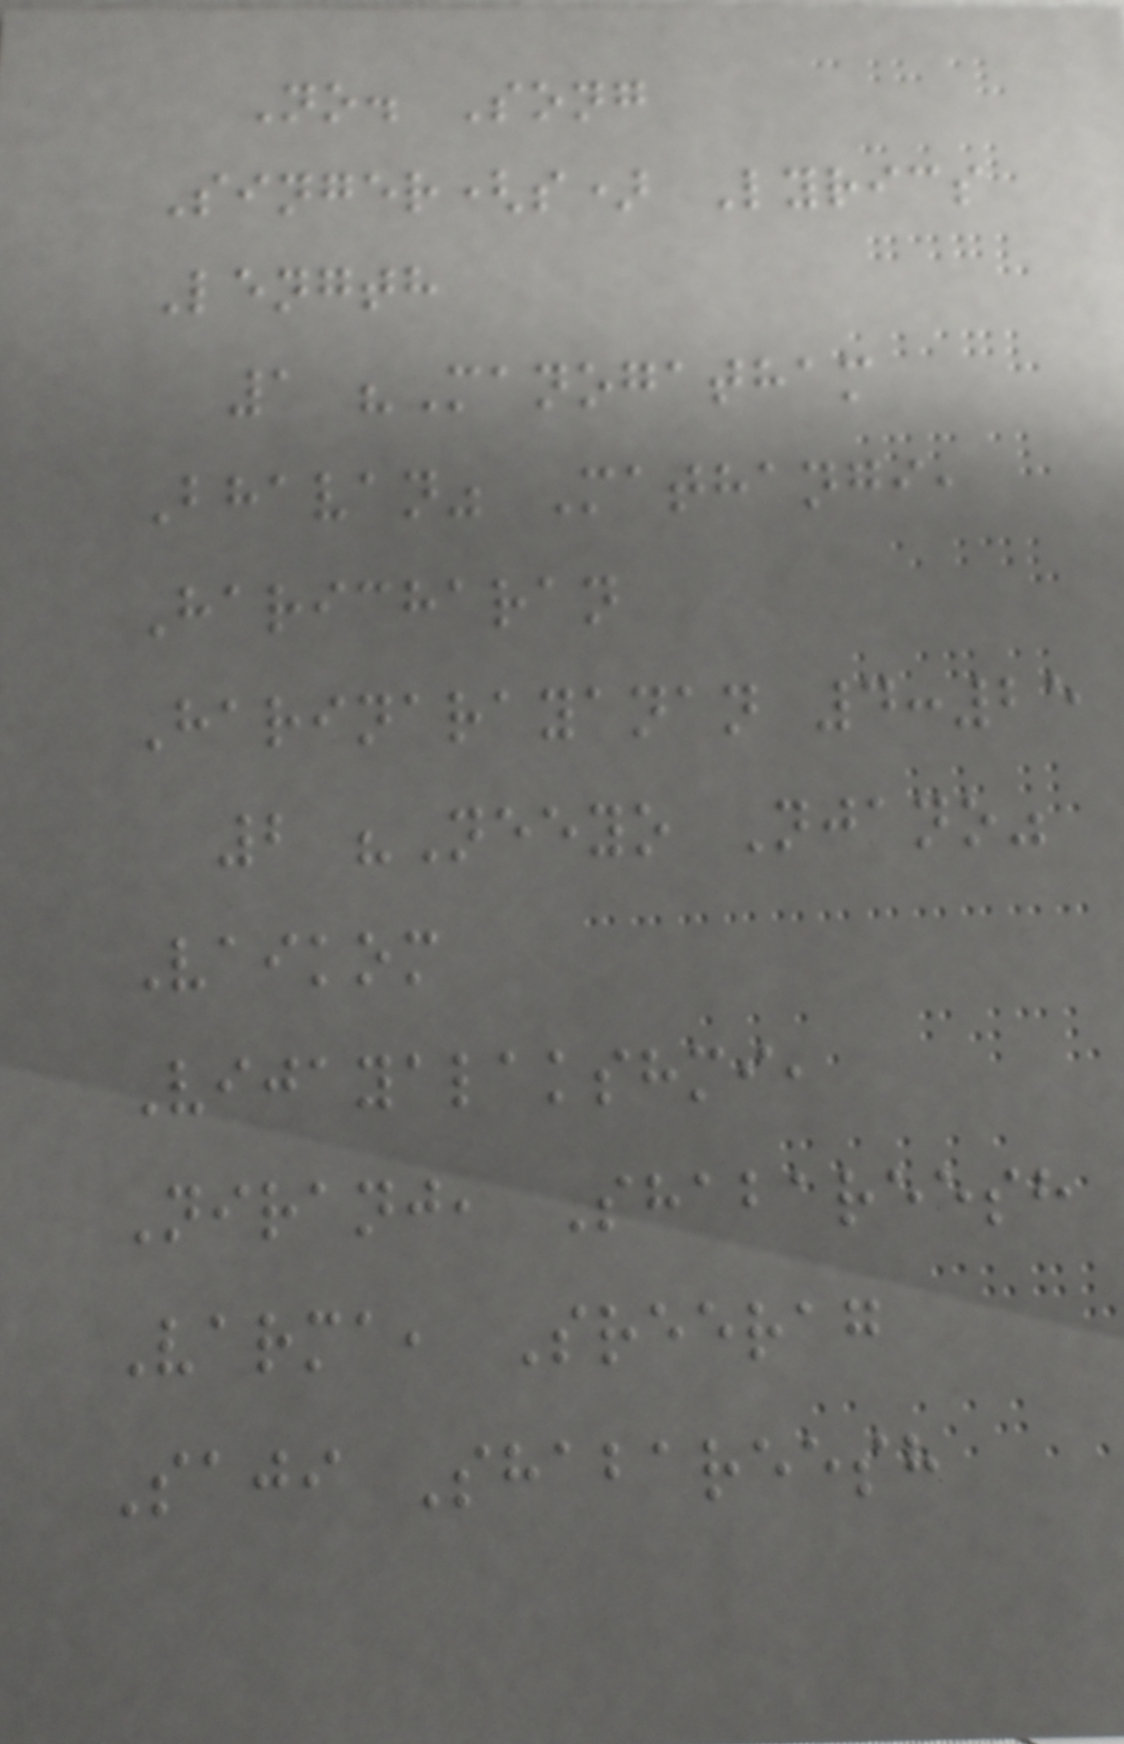No. Song
Singer(s) Lyrics
Length
1 "Manogatham
Bhavan" Mathangi,
Haricharan
Harinarayanan 4:25
2 "Neeyo Njano"
Vaikom
Vijayalakshmi,
Niranj, Shabareesh
Varma, Sreerag
Saji Shabareesh
